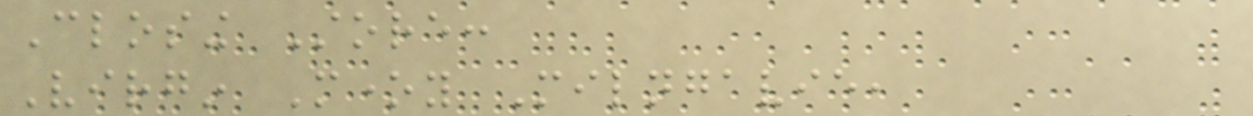Closing Store:
Virgin Money Milngavie,
